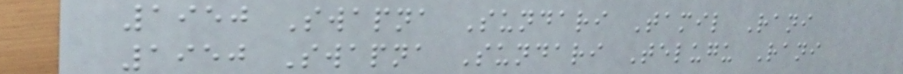1950 Swapna Sundari Tamil Rani
1950 Swapna Sundari Telugu Rani
